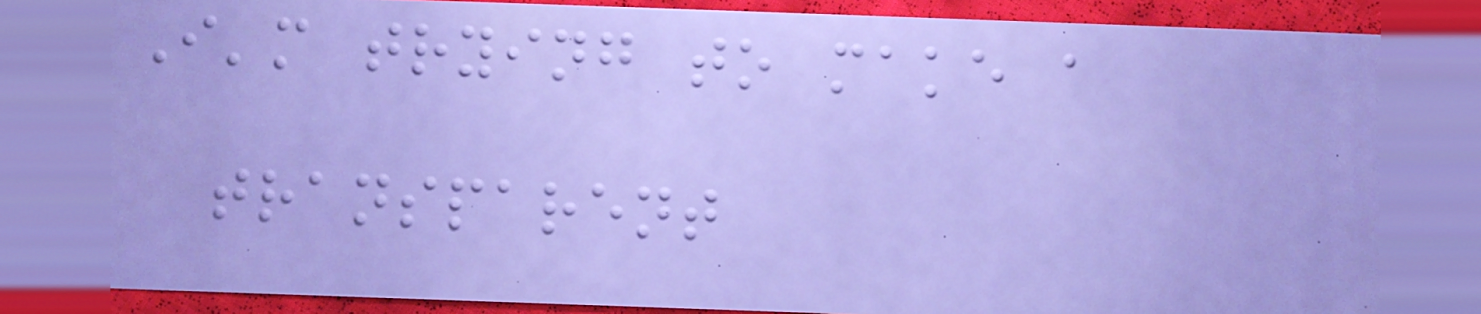I'm trying to make a
transparent
